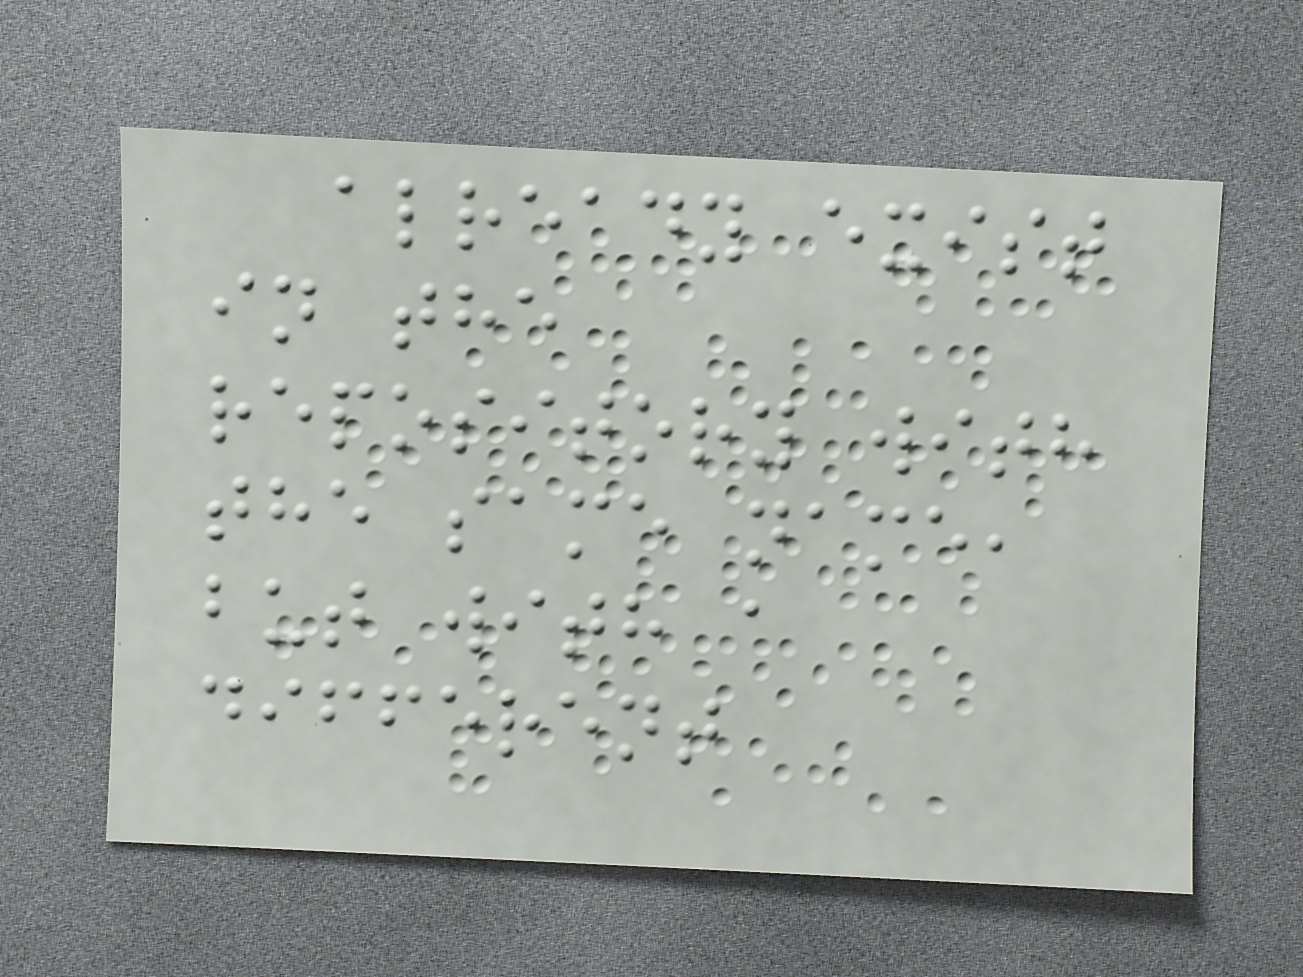already exist
in the
repository with
the same name,
but with a
different
